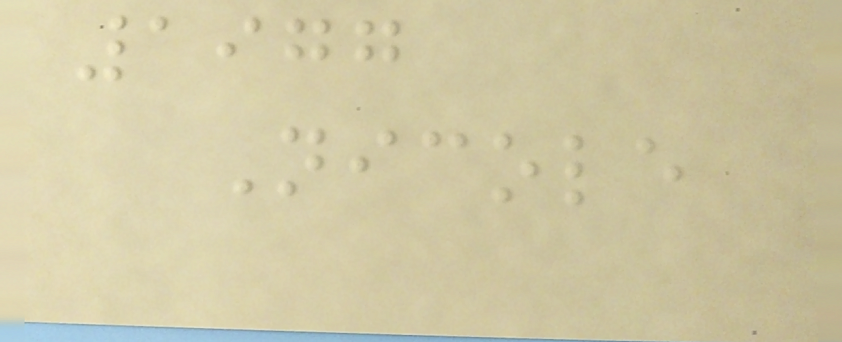1977
Nicole
